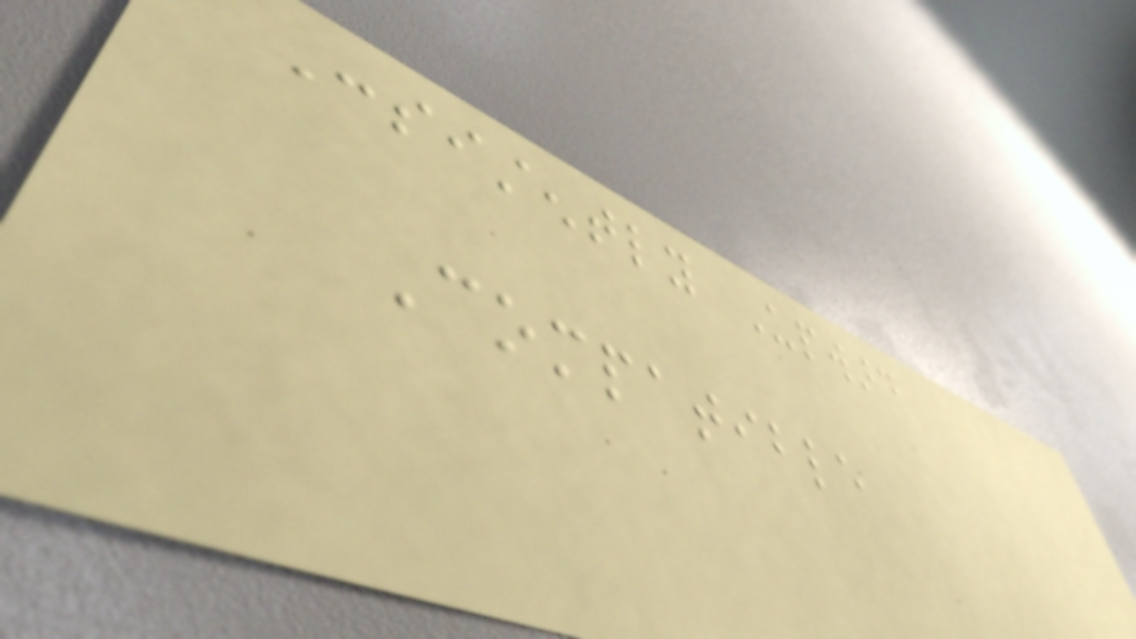Consistently Upward
Compatible
